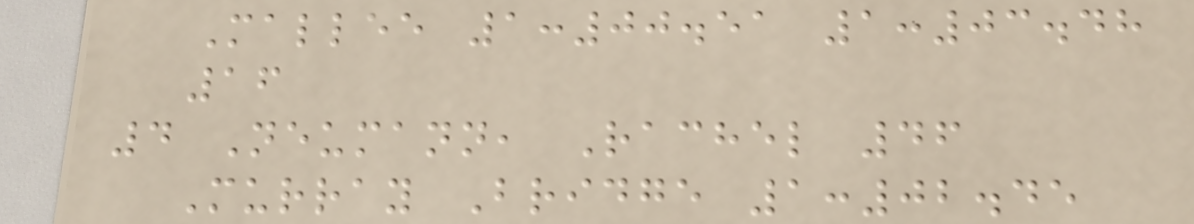Mallee 1:00.51 1:03.48
16
4 Neumann, Rachel 46
Murray Bridge 1:02.45
